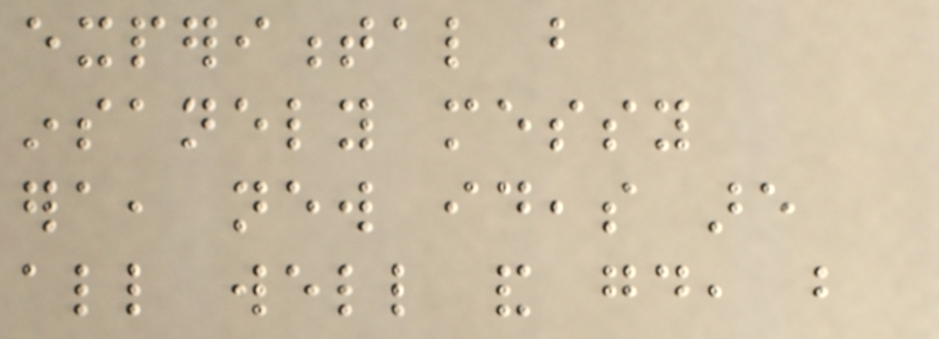experimental but
insanely messy
era, new ideas are
all well and good, but
